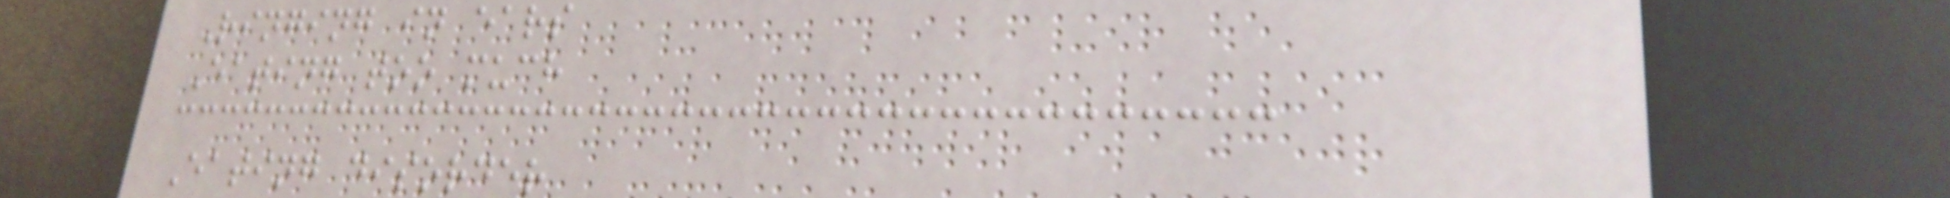Ringing in ears
Eating too much
Eating disorder
